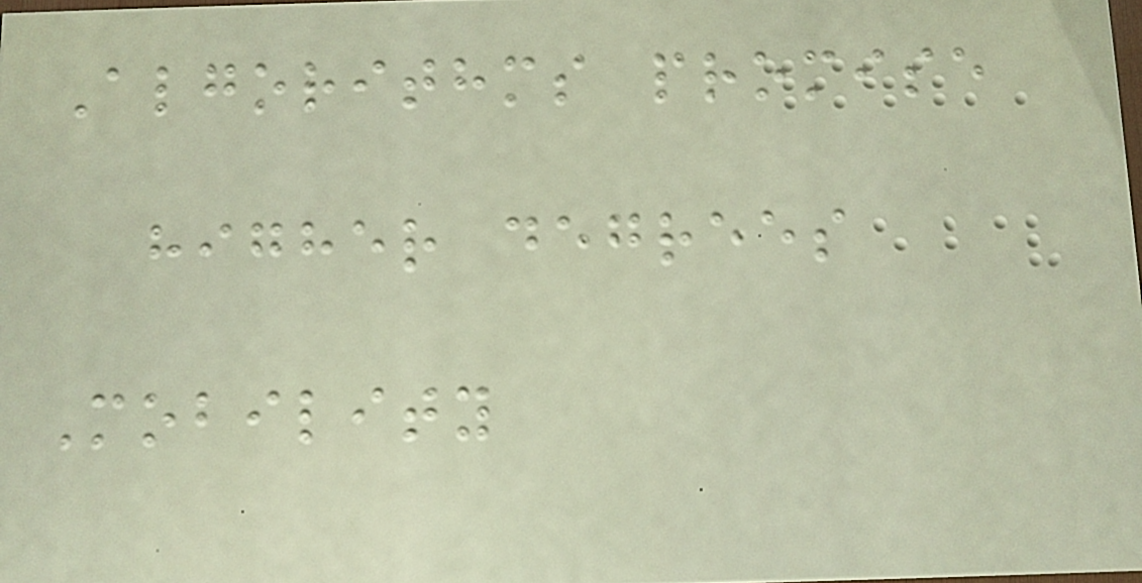Algorithms promise
higher degrees
Mobility
